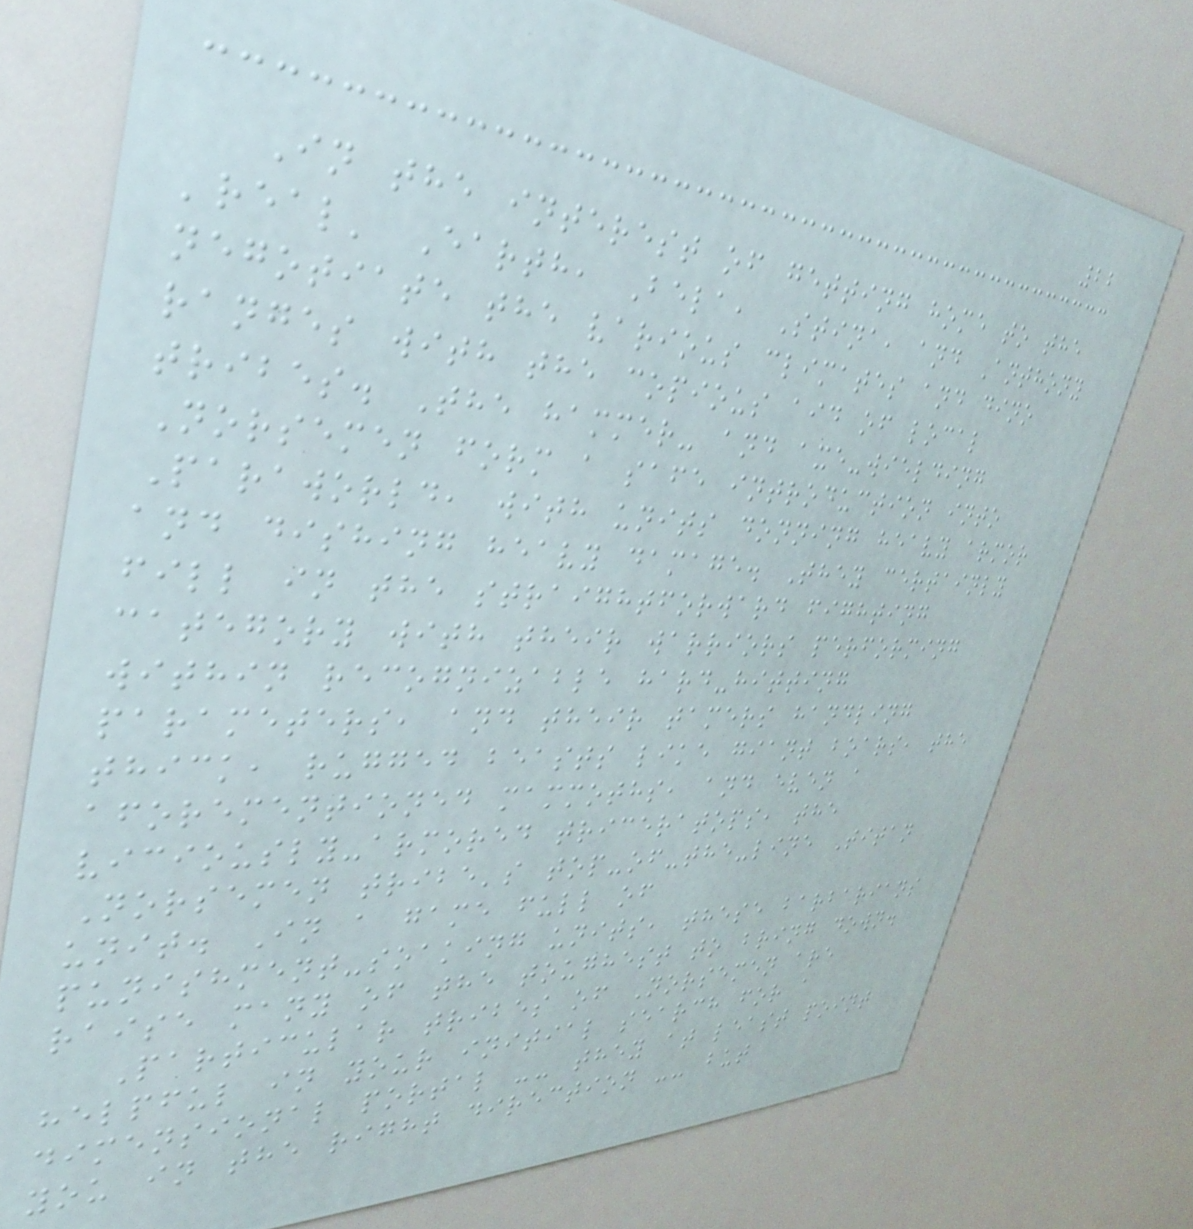22
In the interest of getting home to the
'real' Earth, Bela, Stina, and Anthony
negotiate the various climates and dino
ranges with the copious aid of local
tribes. The hammer- and axe-wielding
Norsemen form a safe introduction into
Paraworld, with units donning heavy armor
and dishing heavy damage. They certainly
fill in the straightforward fighting
category with their warriors performing
within recognizable hard-hitting
parameters, and their tamers handling
thick, rugged beasts like giant boars, the
aforementioned mammoths, and even a
viciously-armored triceratops, the
Norsemen tribe's top-of-the-line Titan
unit. In a game full of
punishment-soaking units, these barbarians
raise many of the toughest to bring down.
Particular tribes of Norsemen are
helpful in your initial search for a
dimensional portal -- they at least point
you in the right direction -- but
